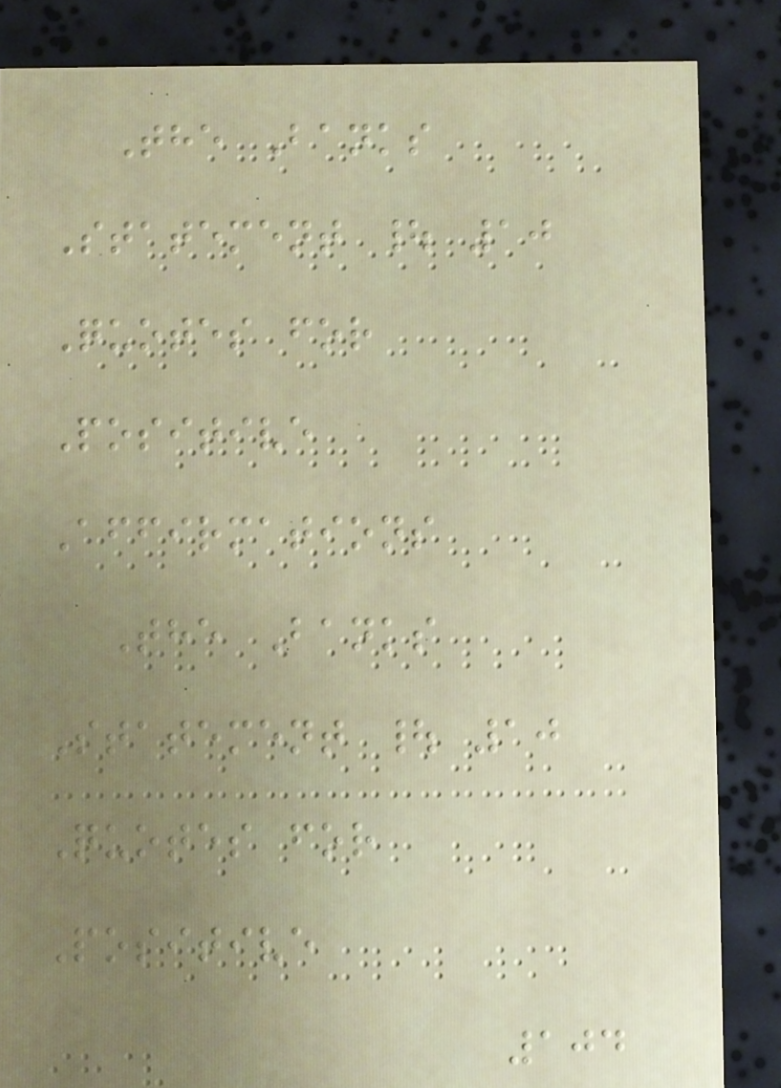The Banks
Statement | 10
Quotes for
Positive
Affirmations
The Banks
Statement | 10
Quotes for
Positive
104
